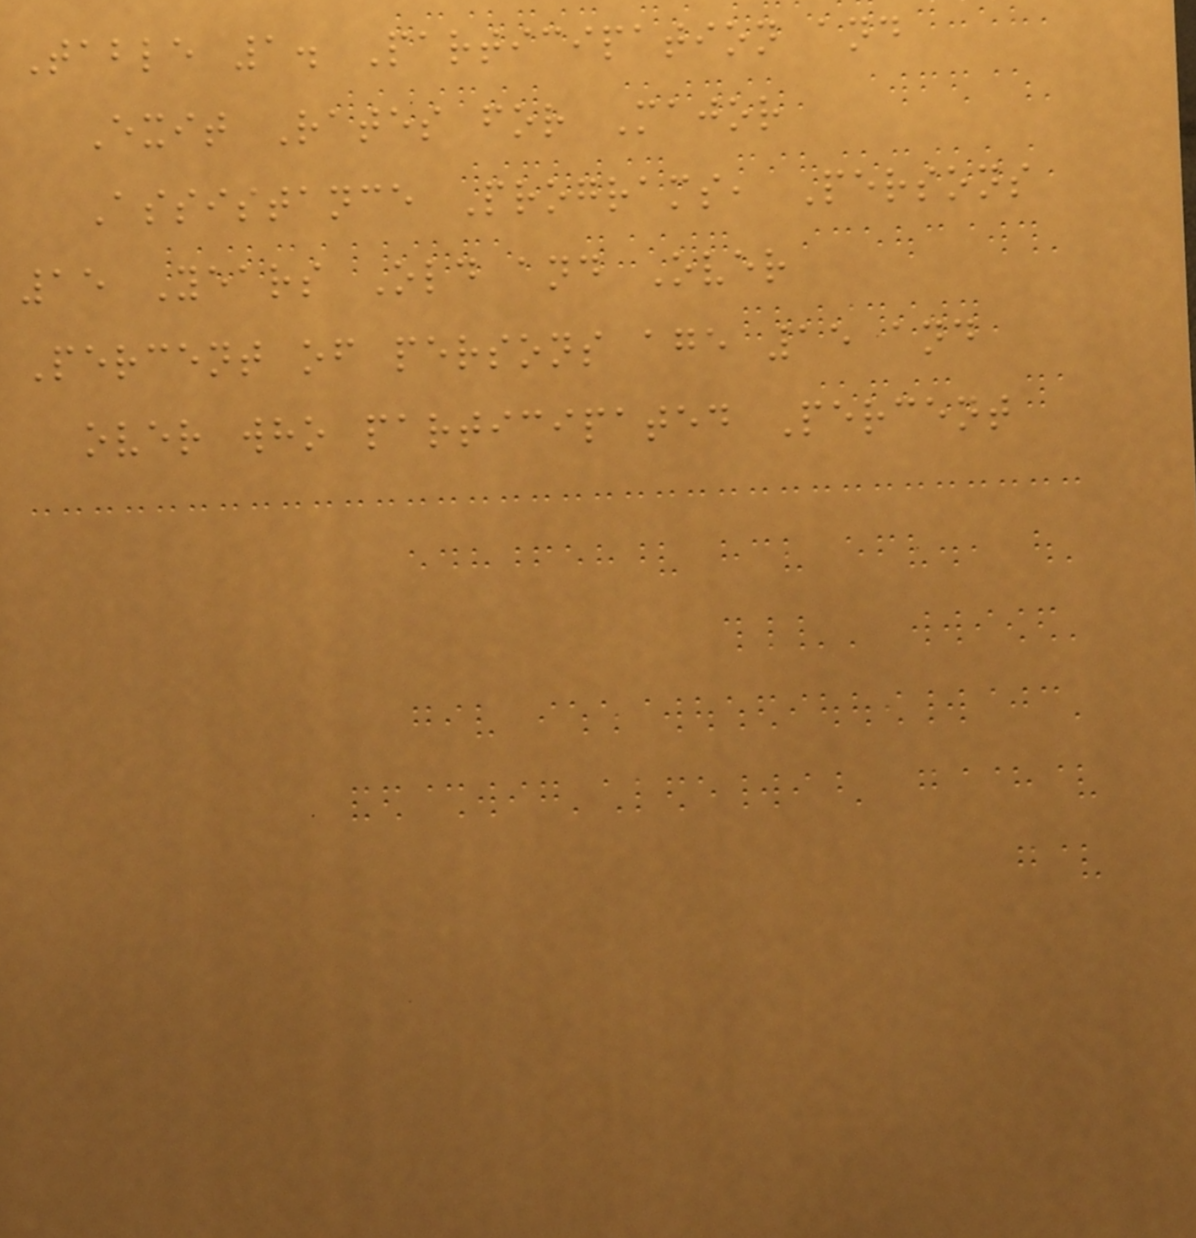Table 1. Participation and
Exit Rates for Major
Assistance Programs, Persons
15 Years Old and Over
Percent of persons age 15 and
over who participated Percent
